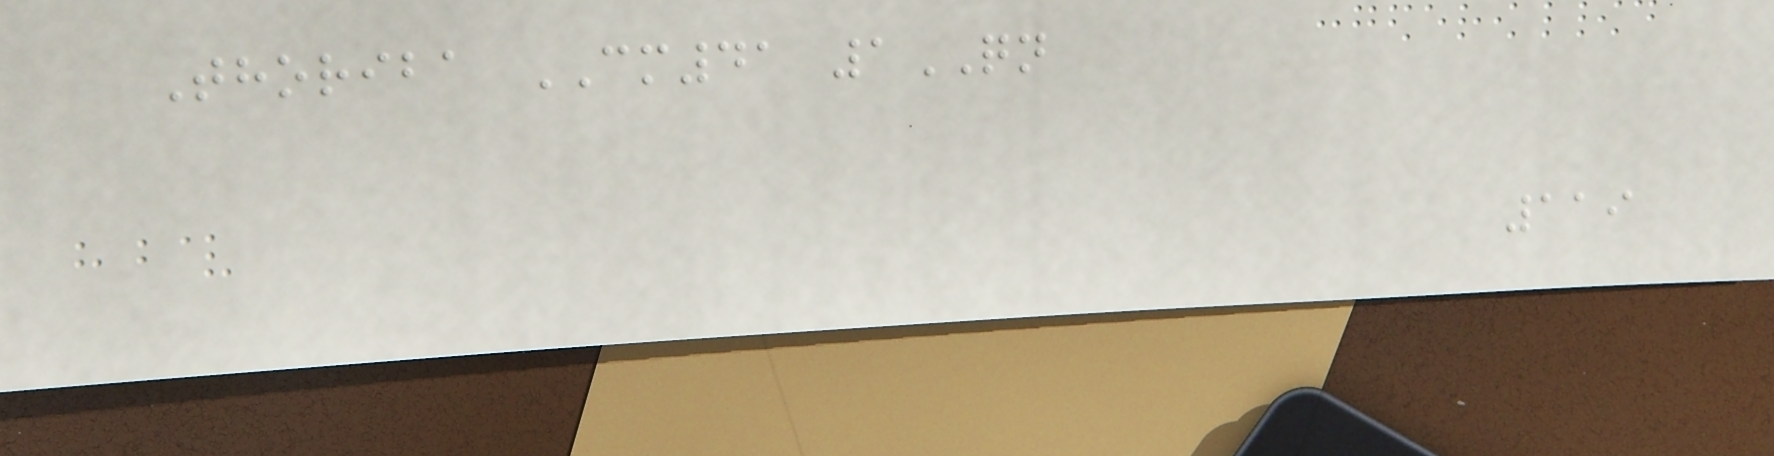Thoriba CM41 1QN
119
